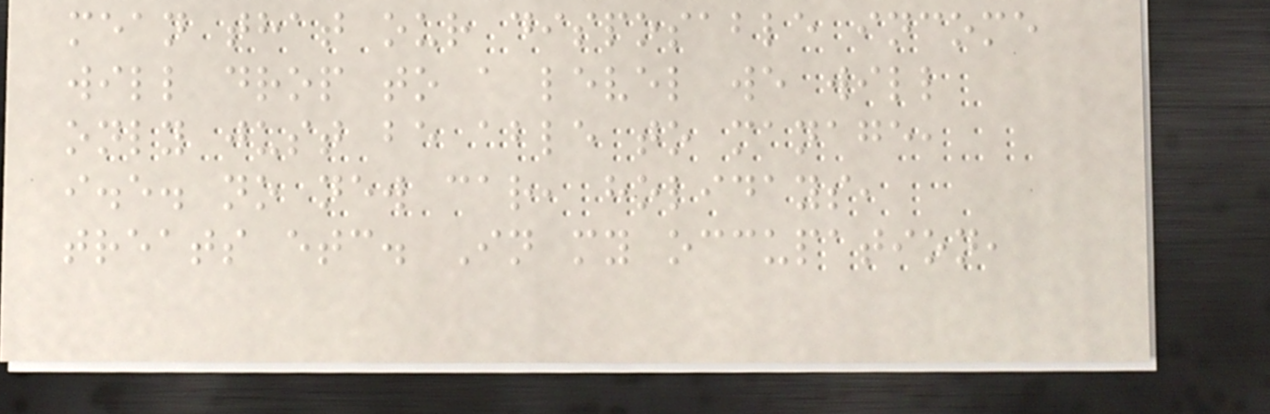mean that our disposable income
will drop to a level we will
only just be able to manage,
i.e. no new car, holidays,
treats etc. In my occupation,
